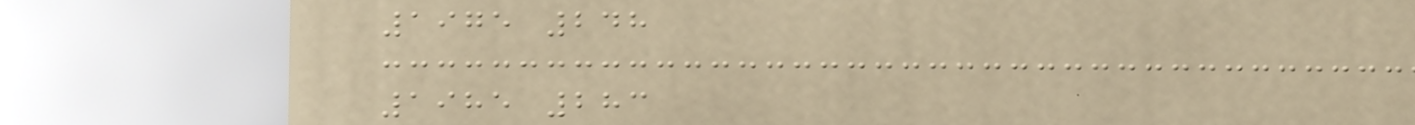1975 248
1985 283
